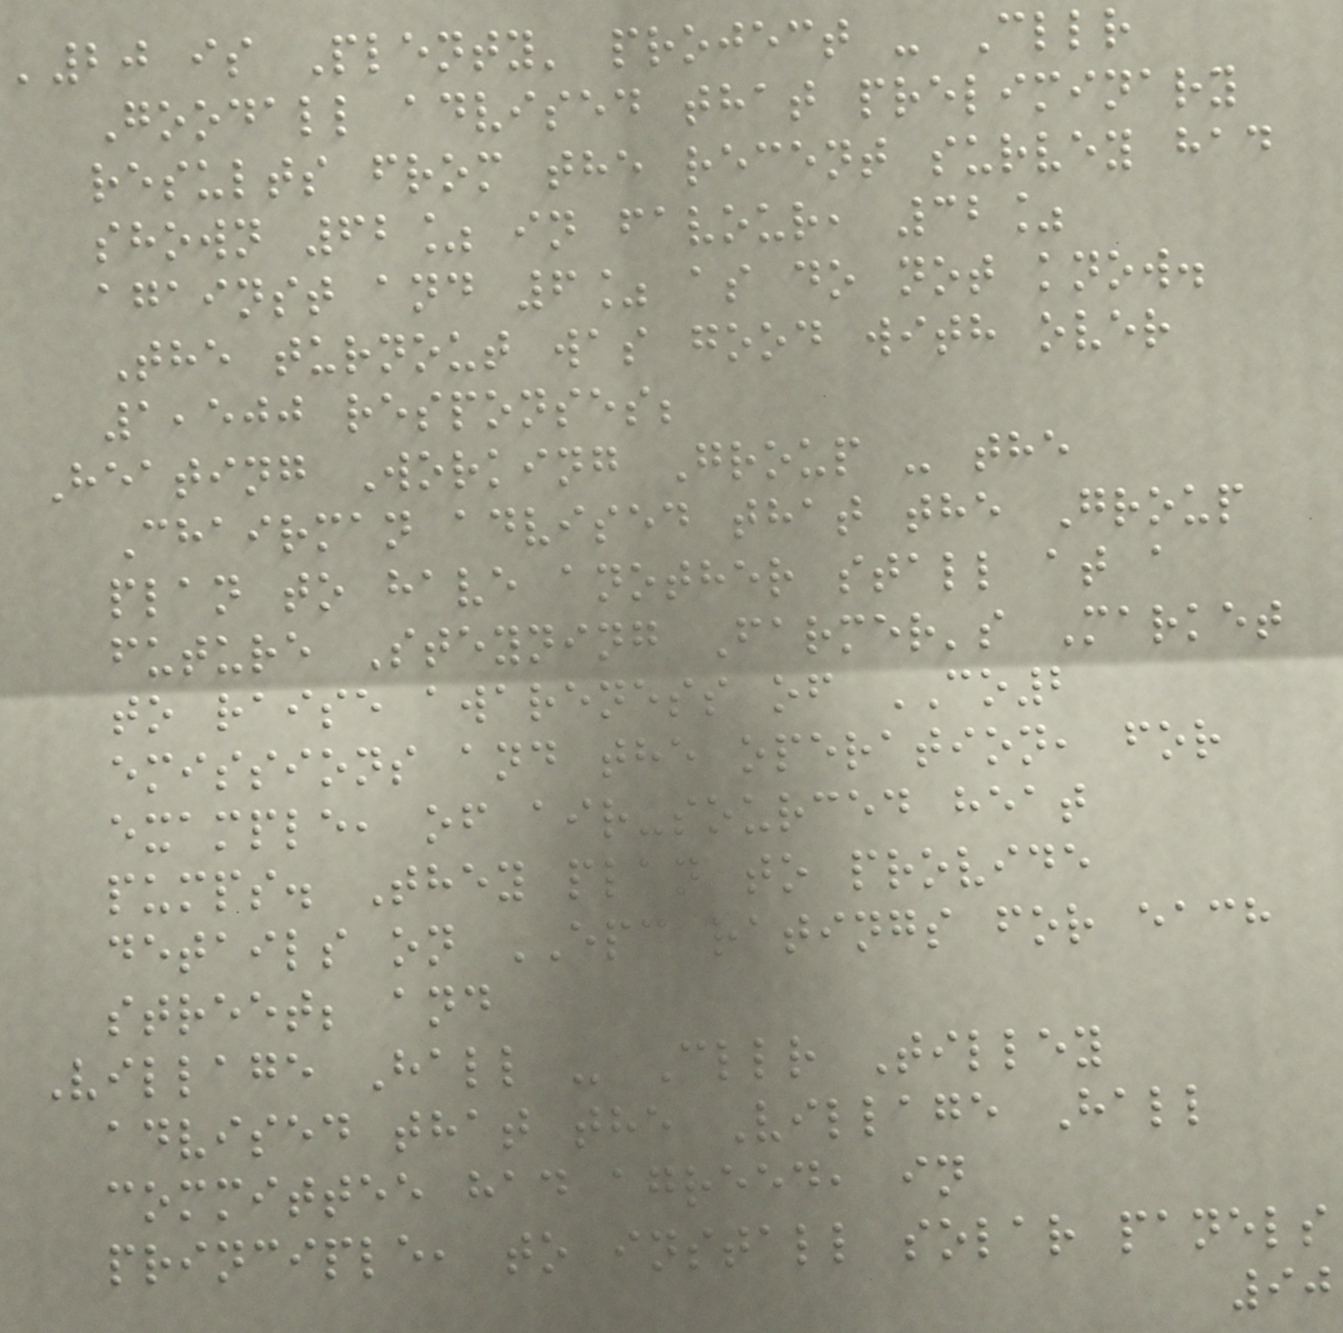'20 is Plenty' project - Cllr
Goodall advised that preliminary
results from the recent survey had
shown 62% in favour, 32%
against and 6% as do not know.
The turnout was good with over
1,500 responses;
Heating Working Group - the
Chairman advised that the Group
plan to have another stall at a
future Steyning Farmer's Market
to raise awareness of CO2
emissions and the operation, for
example, of air-sourced heat
pumps. They plan to provide
details on EPC ratings for each
street; and
Village Hall - Cllr Tilley
advised that the Village Hall
committee had agreed, in
principle, to install solar panels
90
